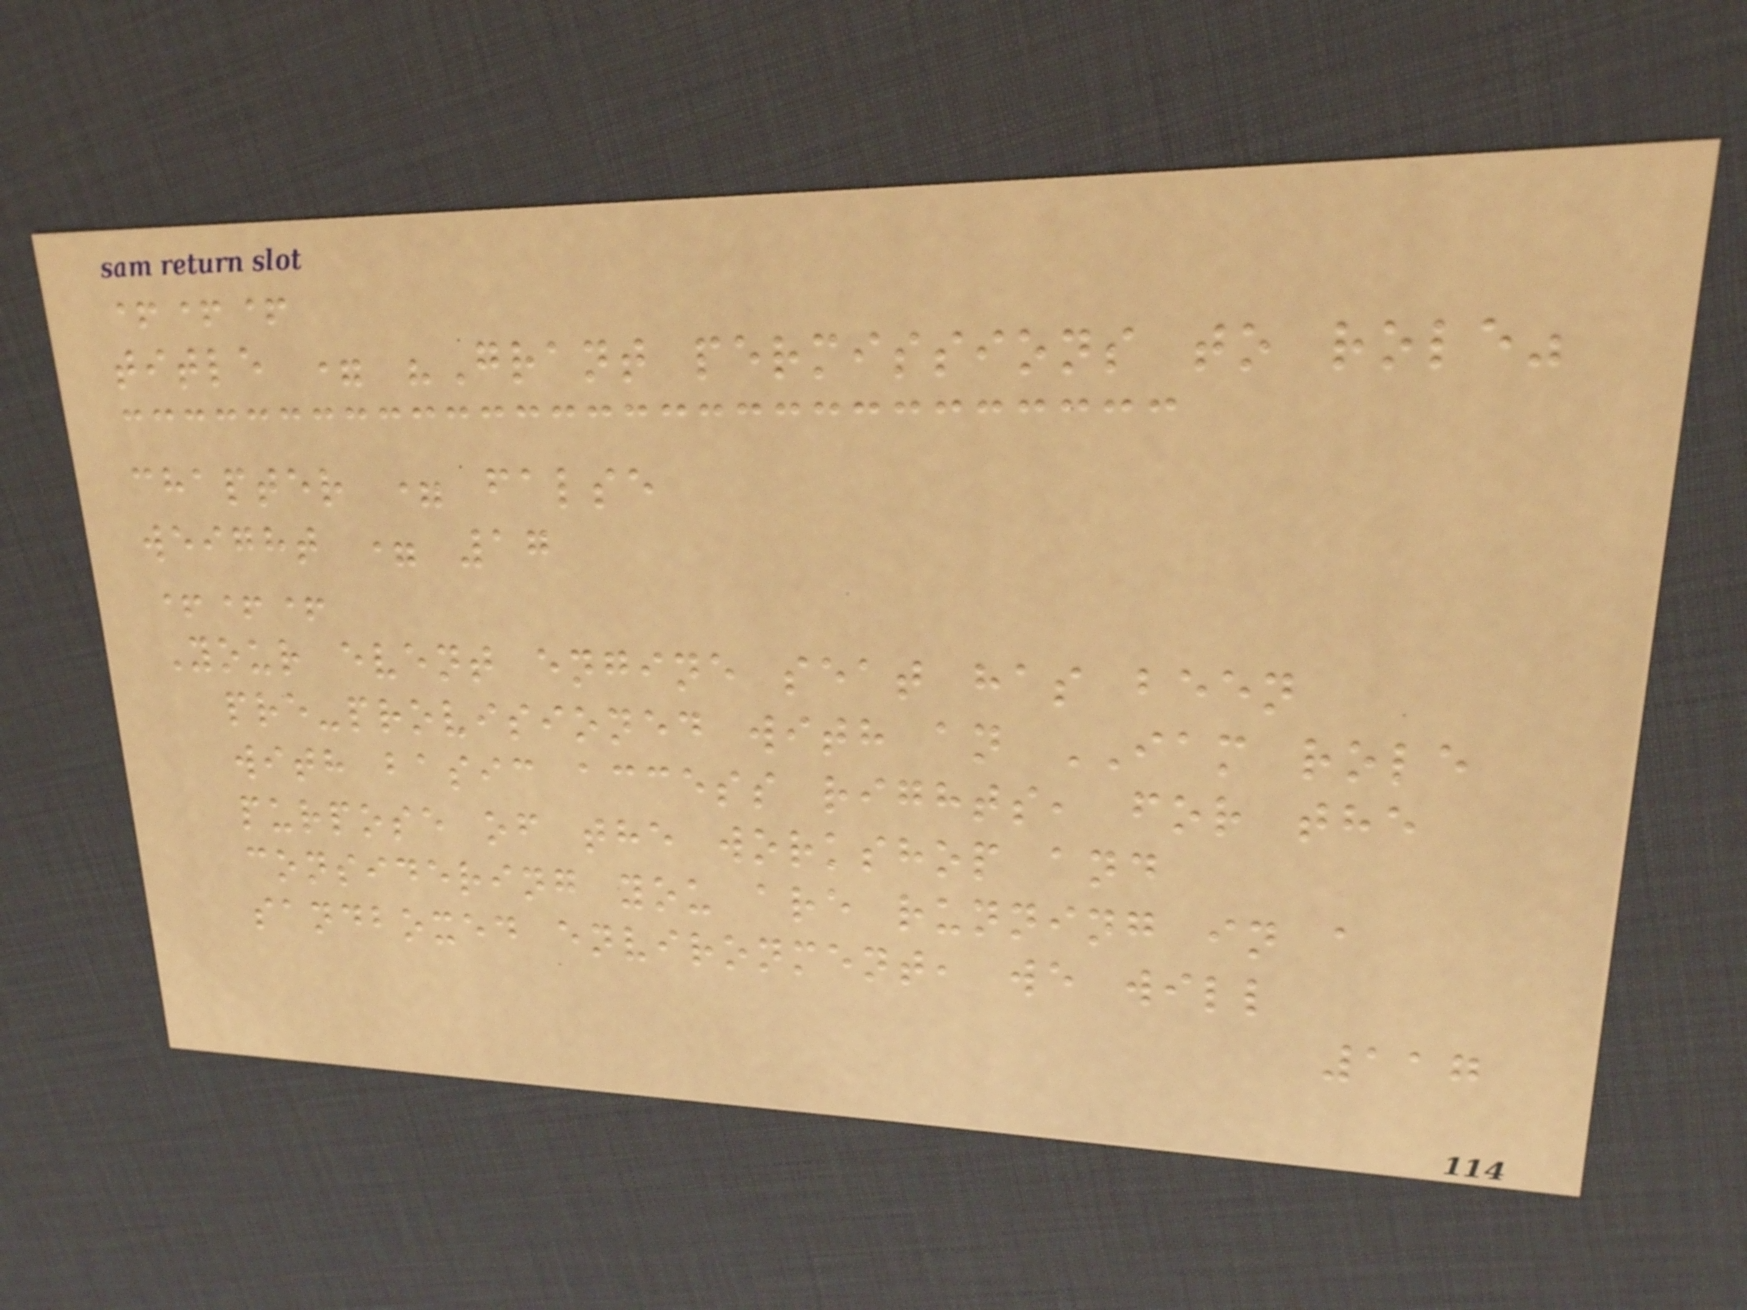+++
title = "Grant permissions to role"
chapter = false
weight = 17
+++
Your event engine seat has been
pre-provisioned with an IAM role
with basic access rights, for the
purpose of the workshop and
considering you are running in a
sandboxed environment, we will
117
